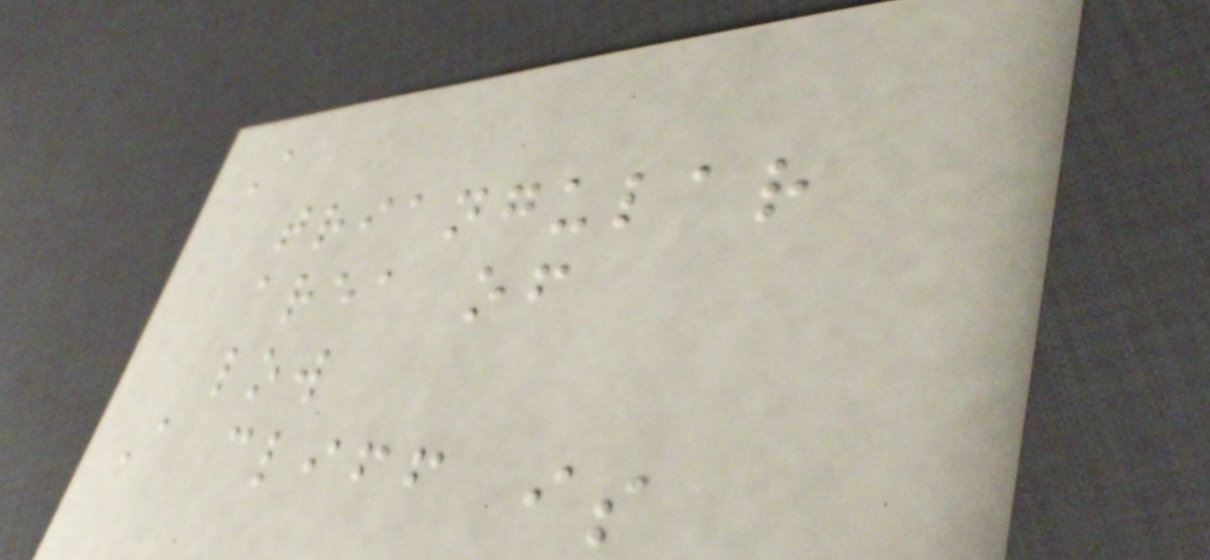A
triangular
area of
low
A cliff is
